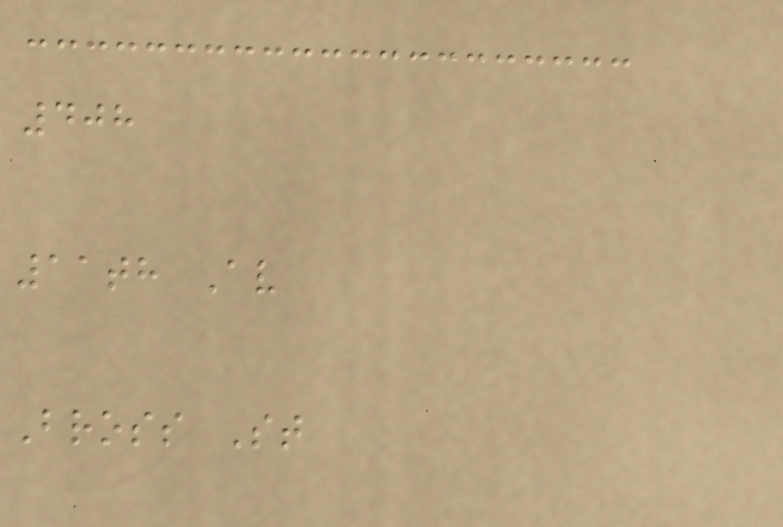408
11th Av
Bross St
